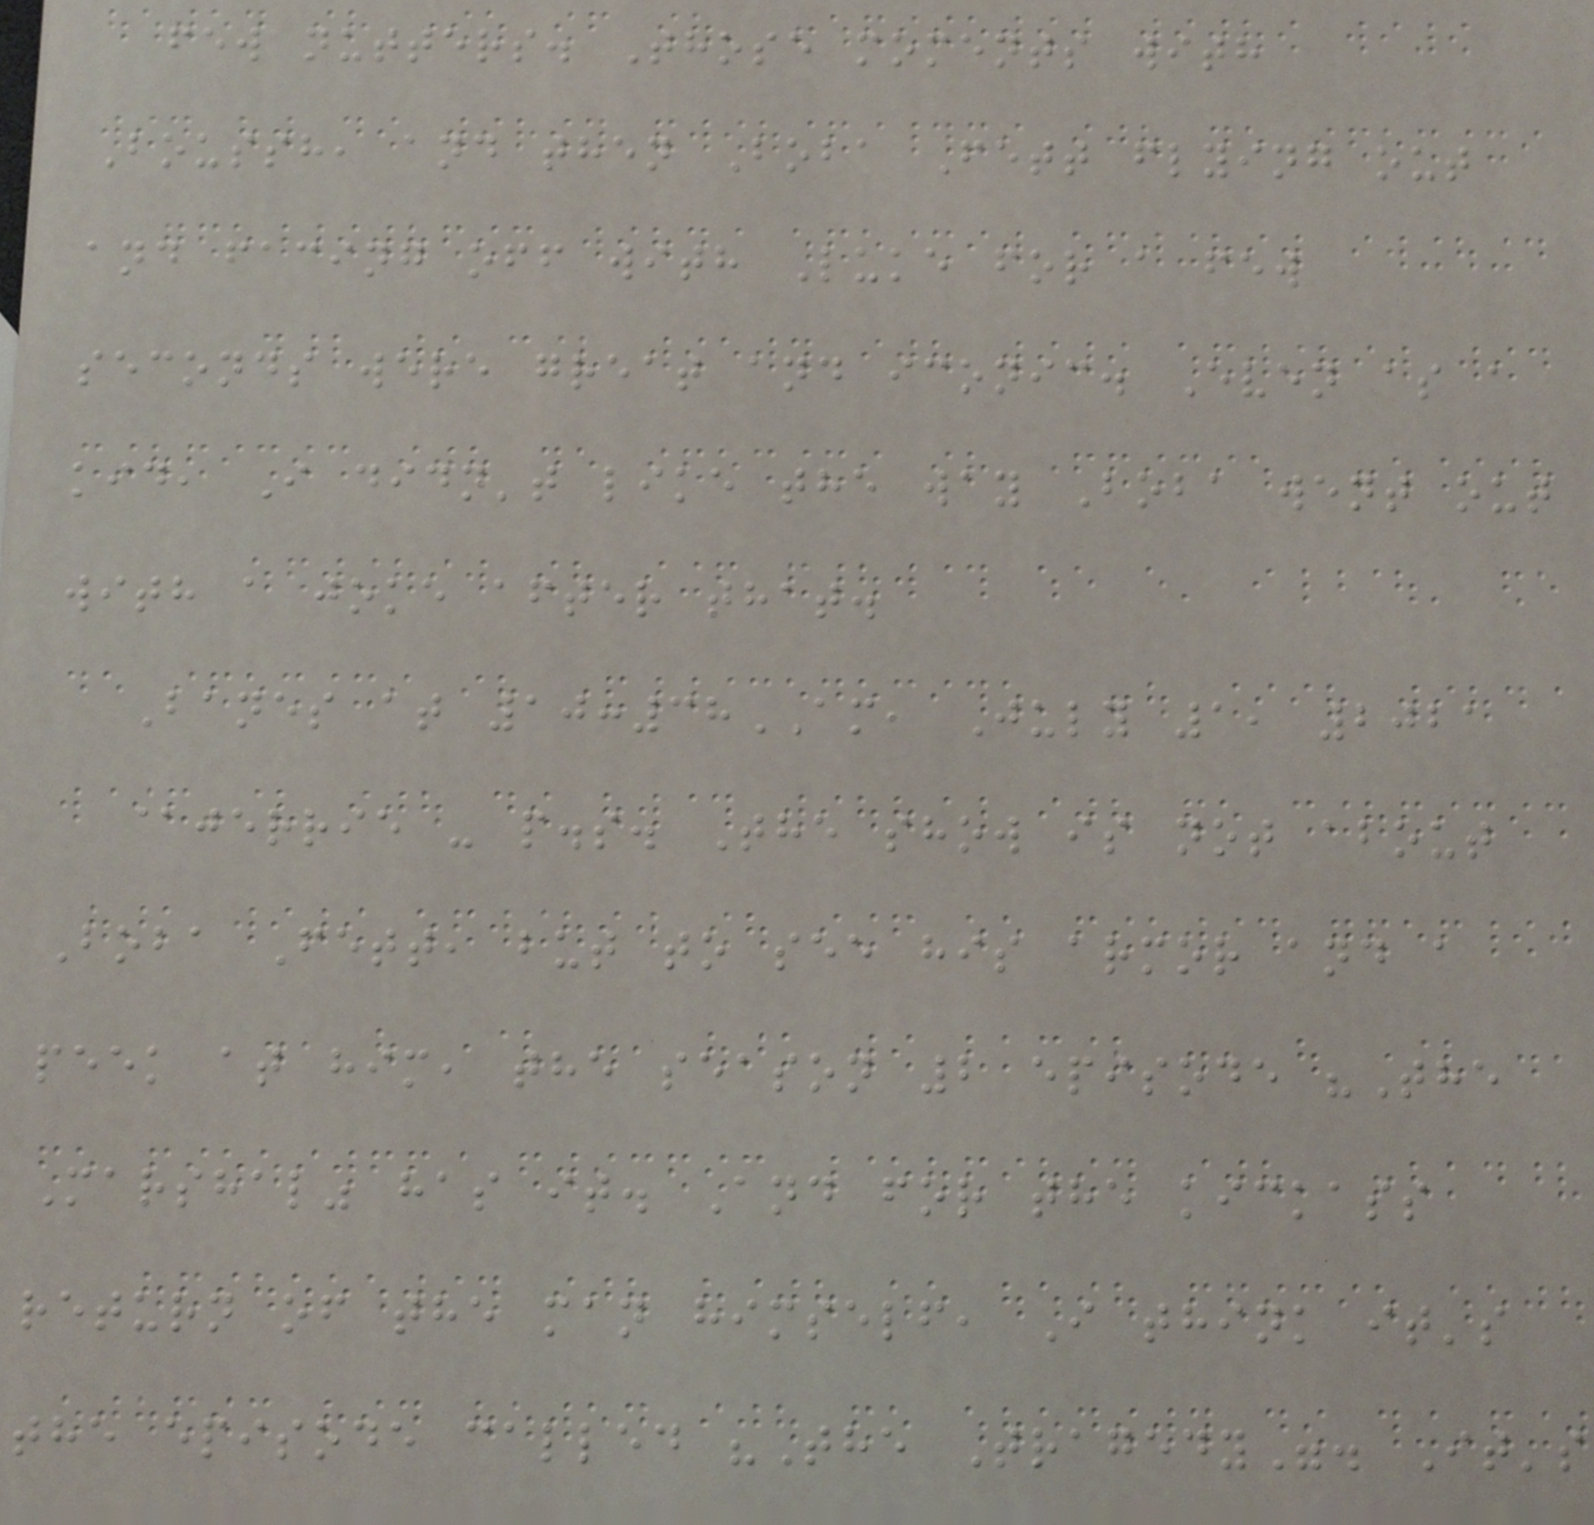few nutters. Those moments with
Boussh, and then Boba Fett flying out
and facing off with Luke for a few
seconds were great and iconic. Even as a
kid, I didn't like the way Boba went out
with a joke after that.
Banes at 10:38AM, July 1, 2021
@jerrie - p.s. The show is not about
Boba Fett, but to see his armor and a
peek at him, the season 2 episode "The
Marshal" has it. And for the kickass
return of the man himself, I think it's
the episode called "The Tragedy". It's
